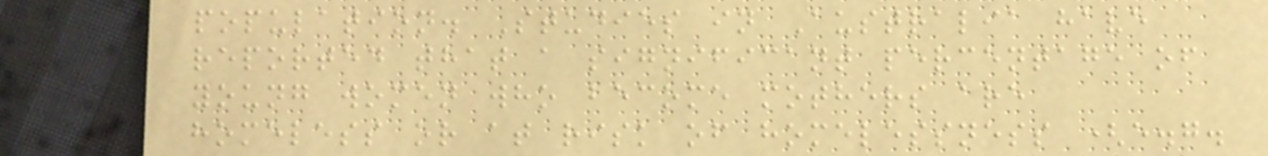population. Studies in Australia have
reported that a significant percentage of
young women who become mothers are
homeless or at risk of homelessness (e.g.
